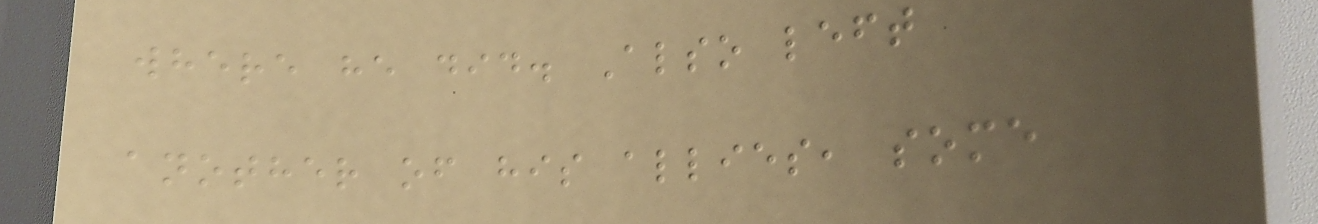where he did. Also left
another of his allies, some
